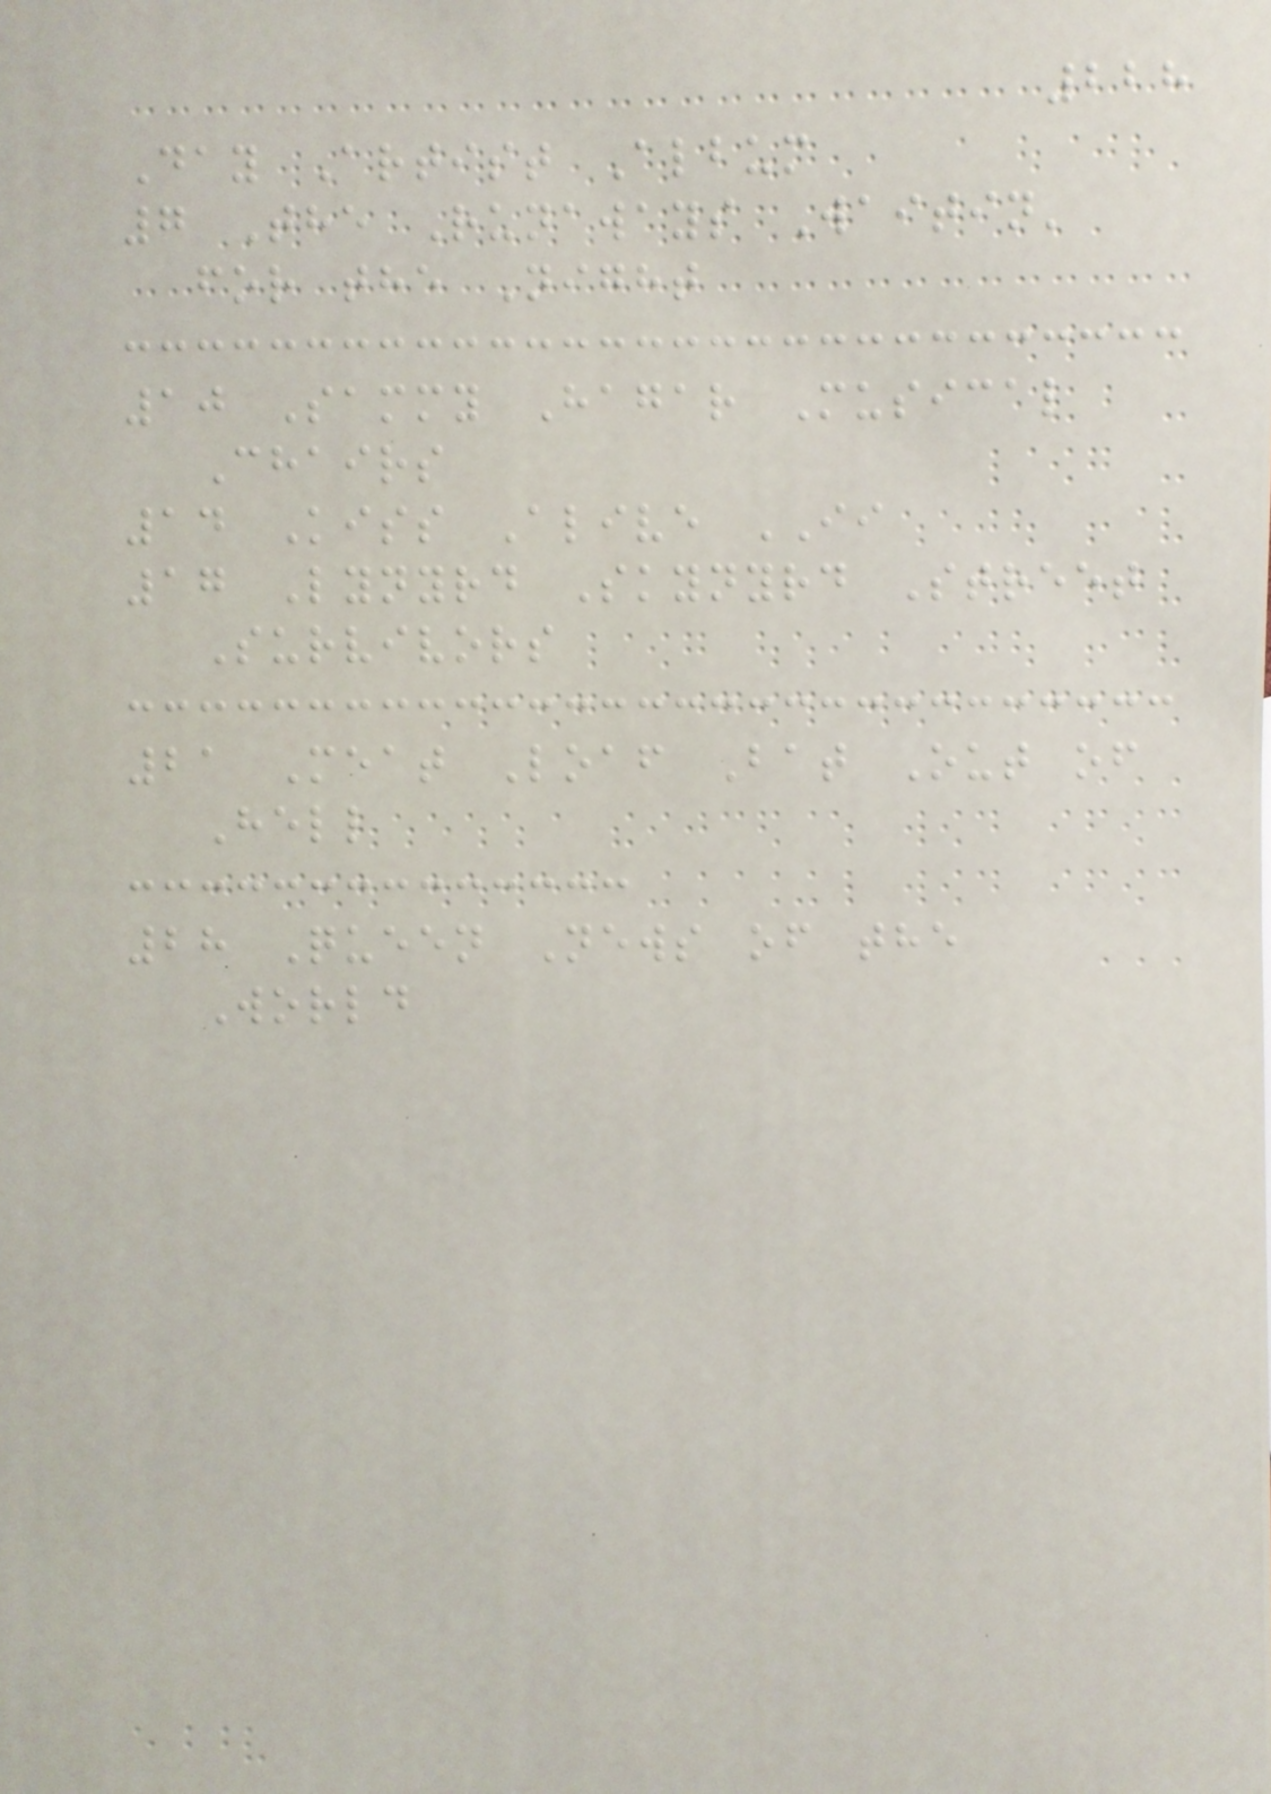228
Day Artist Album
7 The Runaways Waitin'
for the Night
10 Sammy Hagar Musical
Chairs
14 Kiss Alive II
17 Lynyrd Skynyrd Street
Survivors
21 Meat Loaf Bat Out of
Hell
28 Queen News of the
World
